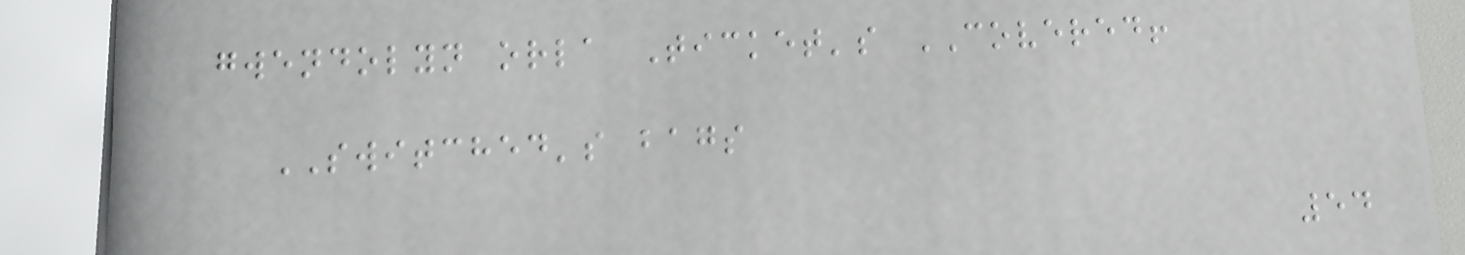gwendolyn orla Ticket's COVERED!
SWITCHED's bags
54
